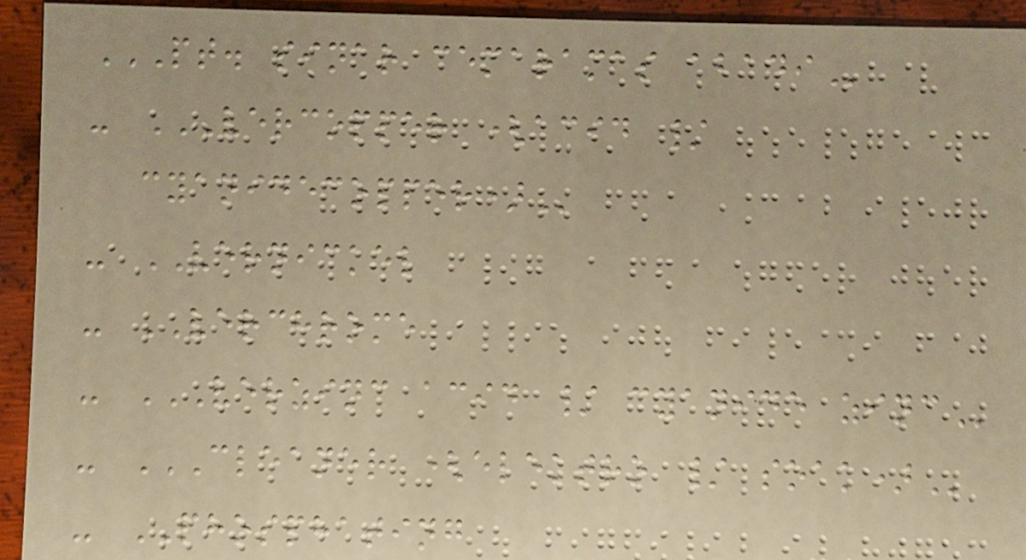PT. SINAR CEMARAMAS ABADI
- VERCOPPER (ACID /
CYANIDECOPPER)
- VERNICKEL
- VERCHROME
- VERZINC ACID / CYANIDE ZINC
- CLEANER (ELEKTRO / SOAK)
- PHOSPHATING
